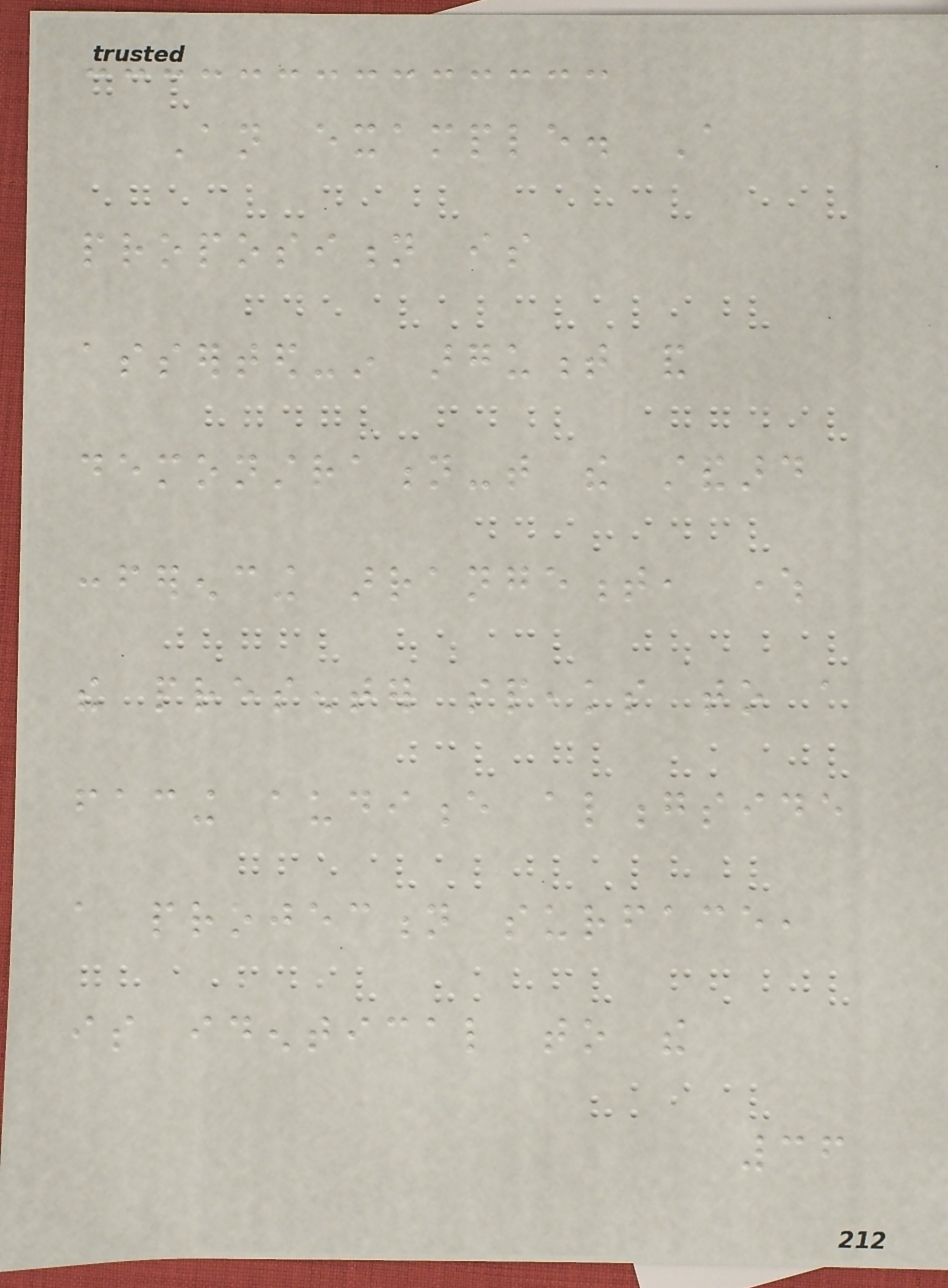An example. A
proposition is
asserted-in argument and
demonstration-that the standard
conferencing arrangement, where
the presenter speaks to a
facing audience alongside
a projection surface,
is identical to the
36
